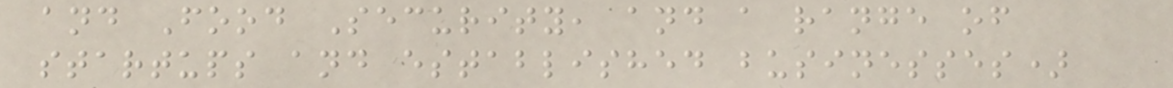and Food Security, and a range of
startups and established businesses)
